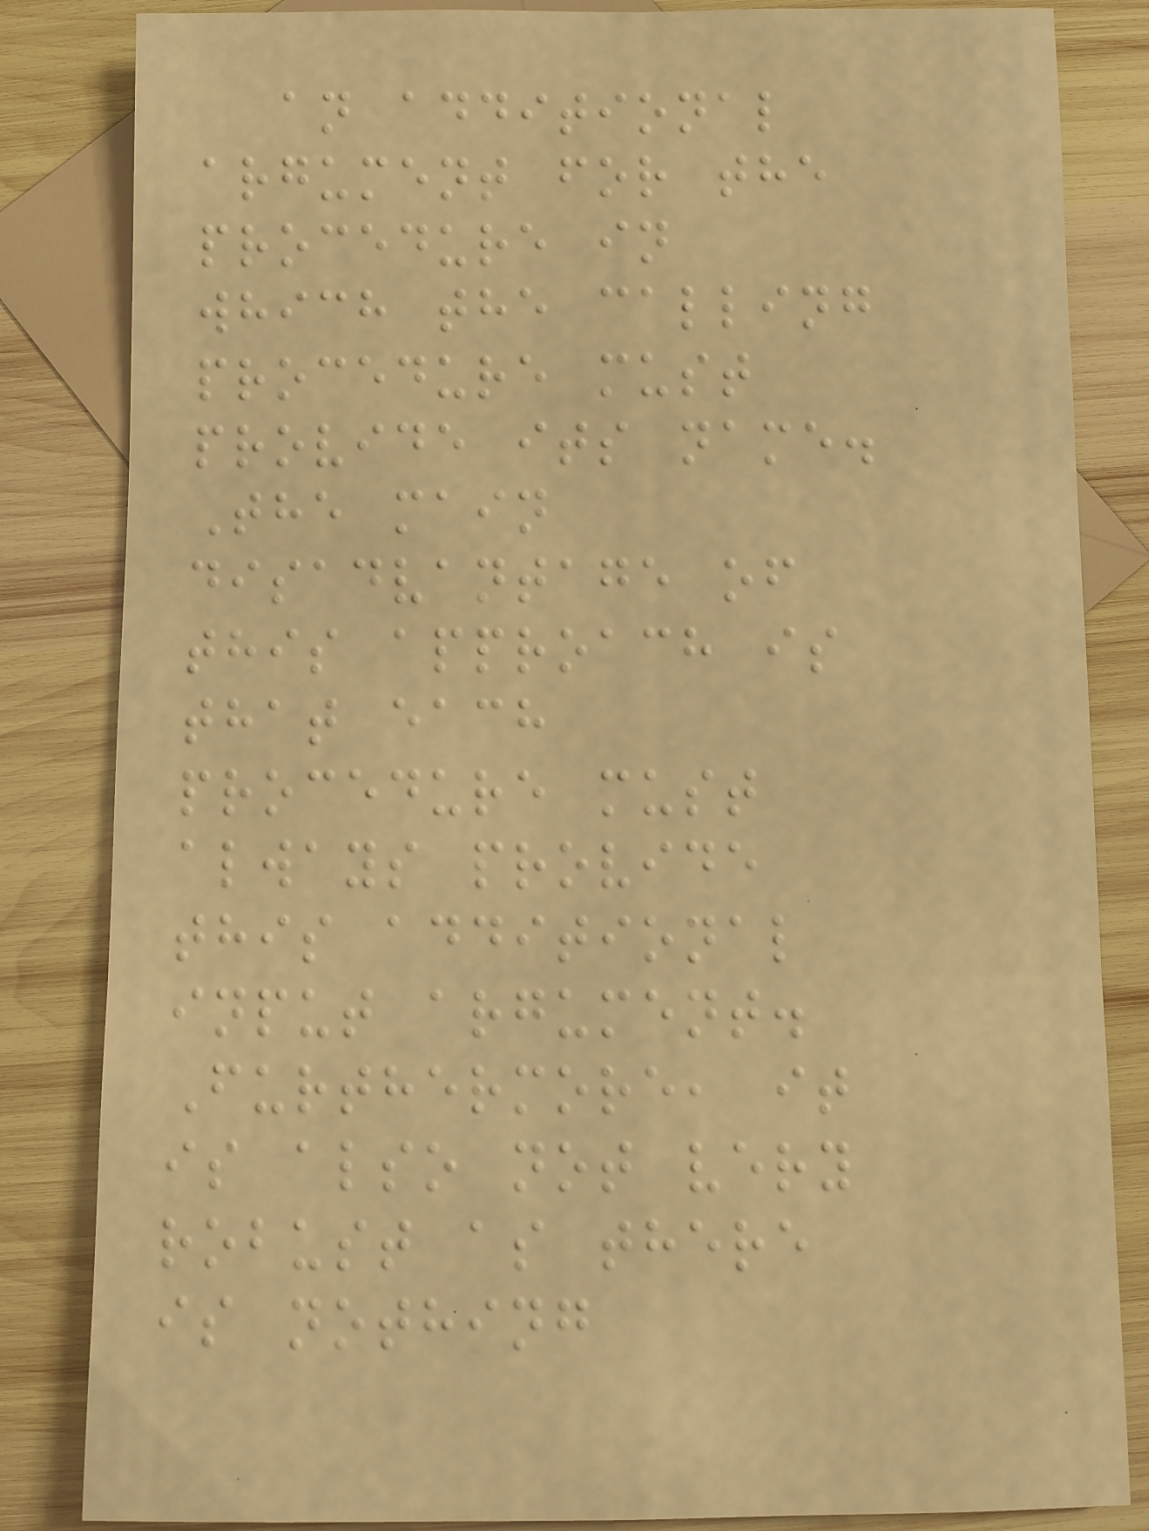an additional
argument for the
procedure in
which the calling
procedure must
provide its name.
The main
disadvantage of
this approach is
that each
procedure must
always provide
this additional
input argument.
Furthermore, it
is also not very
robust as there
is nothing
